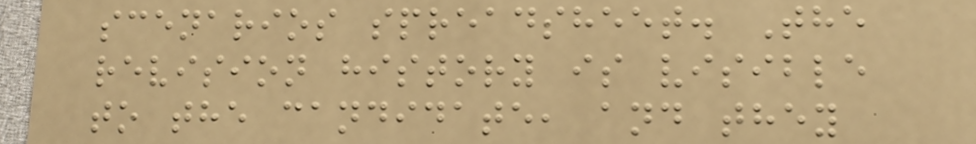scenarios spreadsheet. The
revision history is visible
to the candidate, and they
